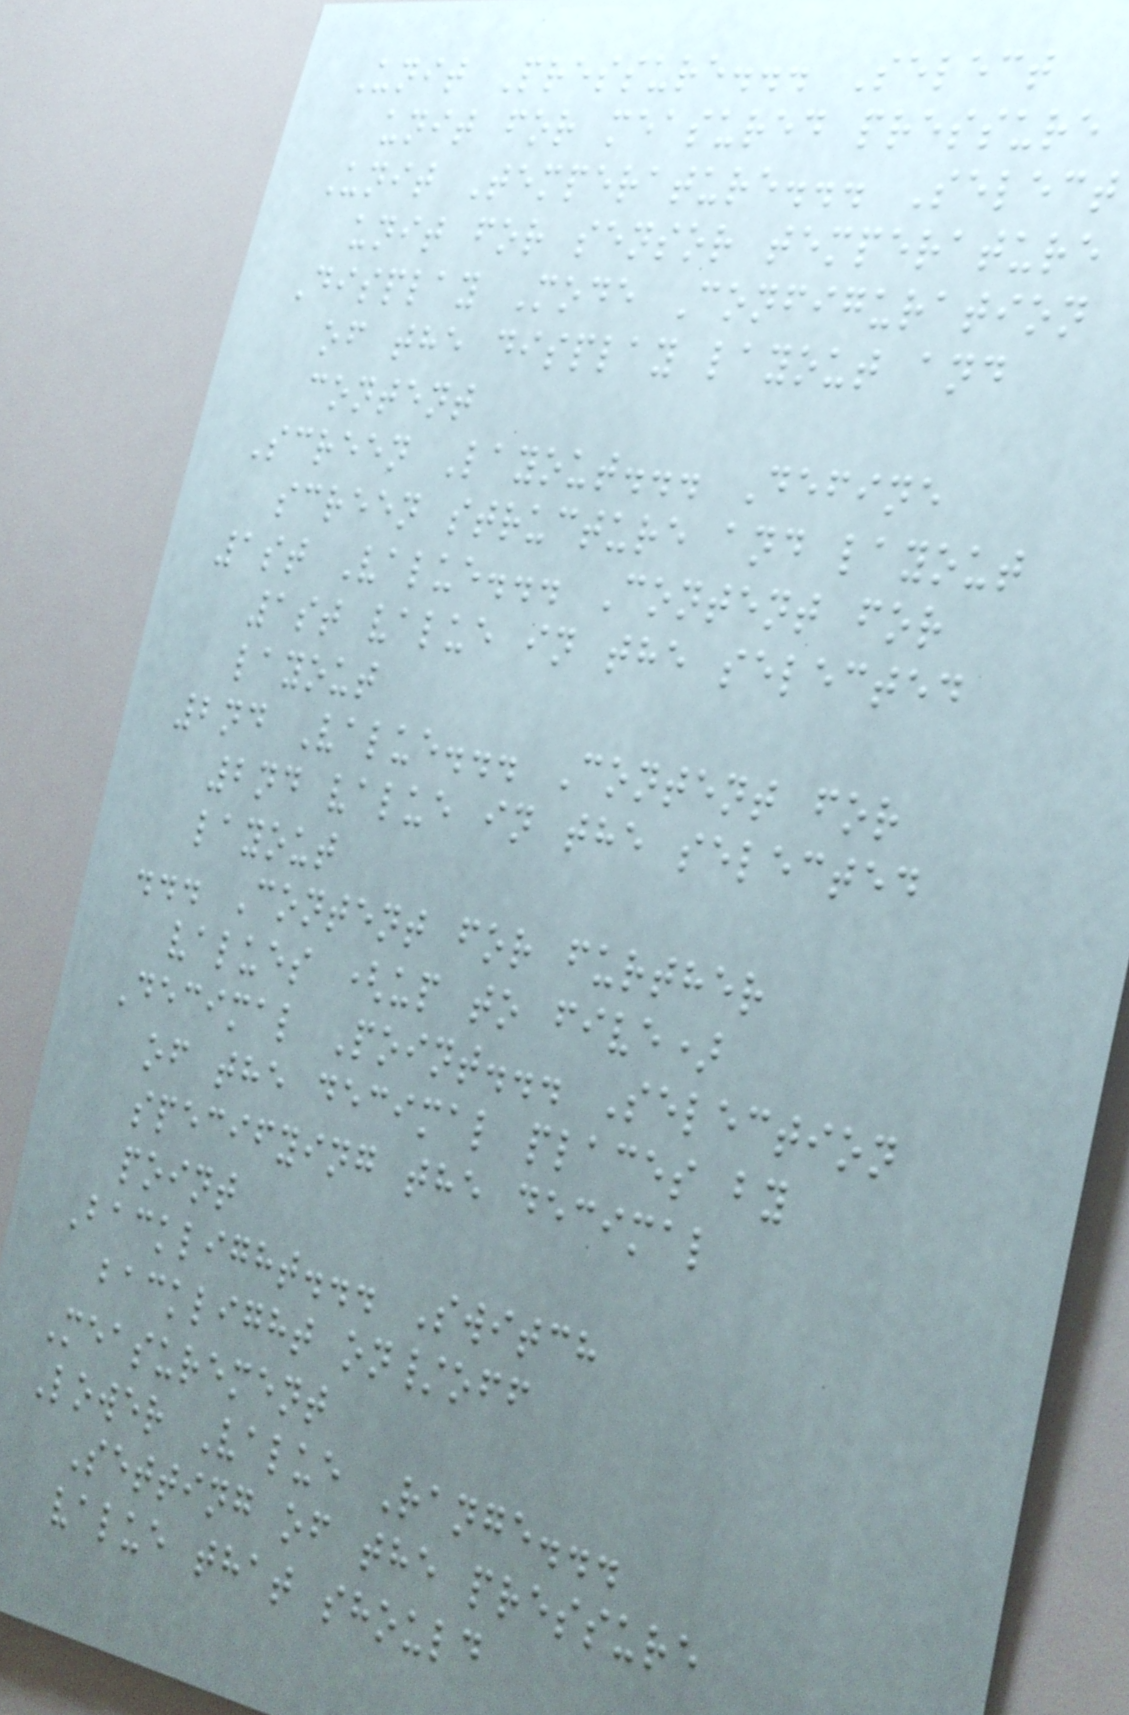Unit Pressure... Select
unit for measured pressure
Unit Temperature... Select
unit for sensor temperature
Display Mode Configuration
of the display layout and
content
Screen Layout... Define
screen structure and layout
1st Value... Content for
1st value in the selected
layout
2nd Value... Content for
2nd value in the selected
layout
... Content for further
values (up to five)
Decimal Point... Selection
of the decimal places by
specifying the decimal
point
Backlight... Switch
backlight on/off
Measurement
Lower Value Range...
Setting of the pressure
value that should
